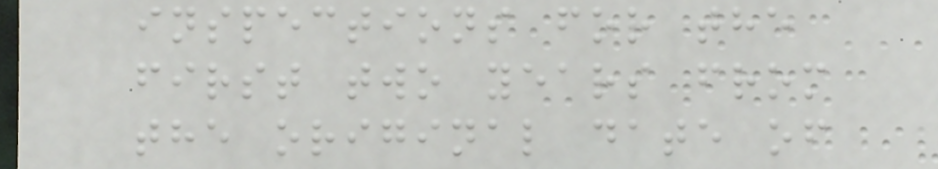inspections for the
first two years from
the original date of
